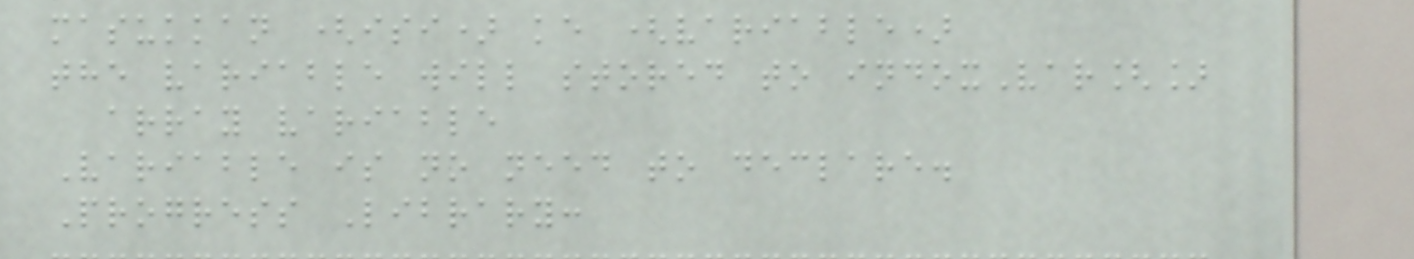masukkan (isi) ke (variable)
the variable will stored to indoxVar[]
array variable
Variable is no need to declare.
Progress Library:
